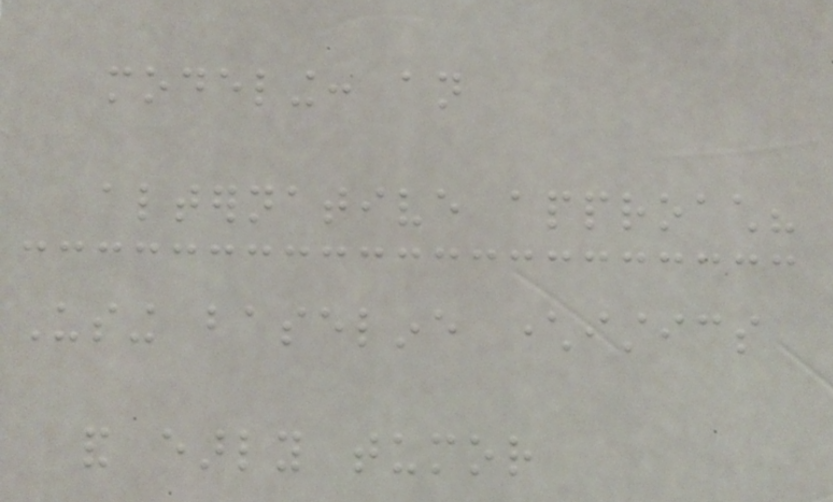modeling: an
alternative approach?
Using baseline characteristics
and early tumor
